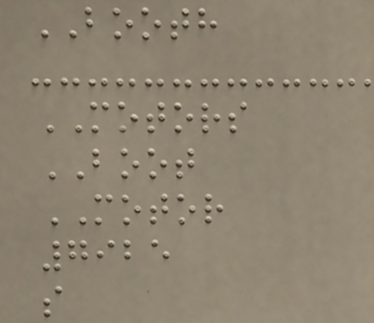BOOTH
MOTORS
BOOT
MOTOR
7925
s
